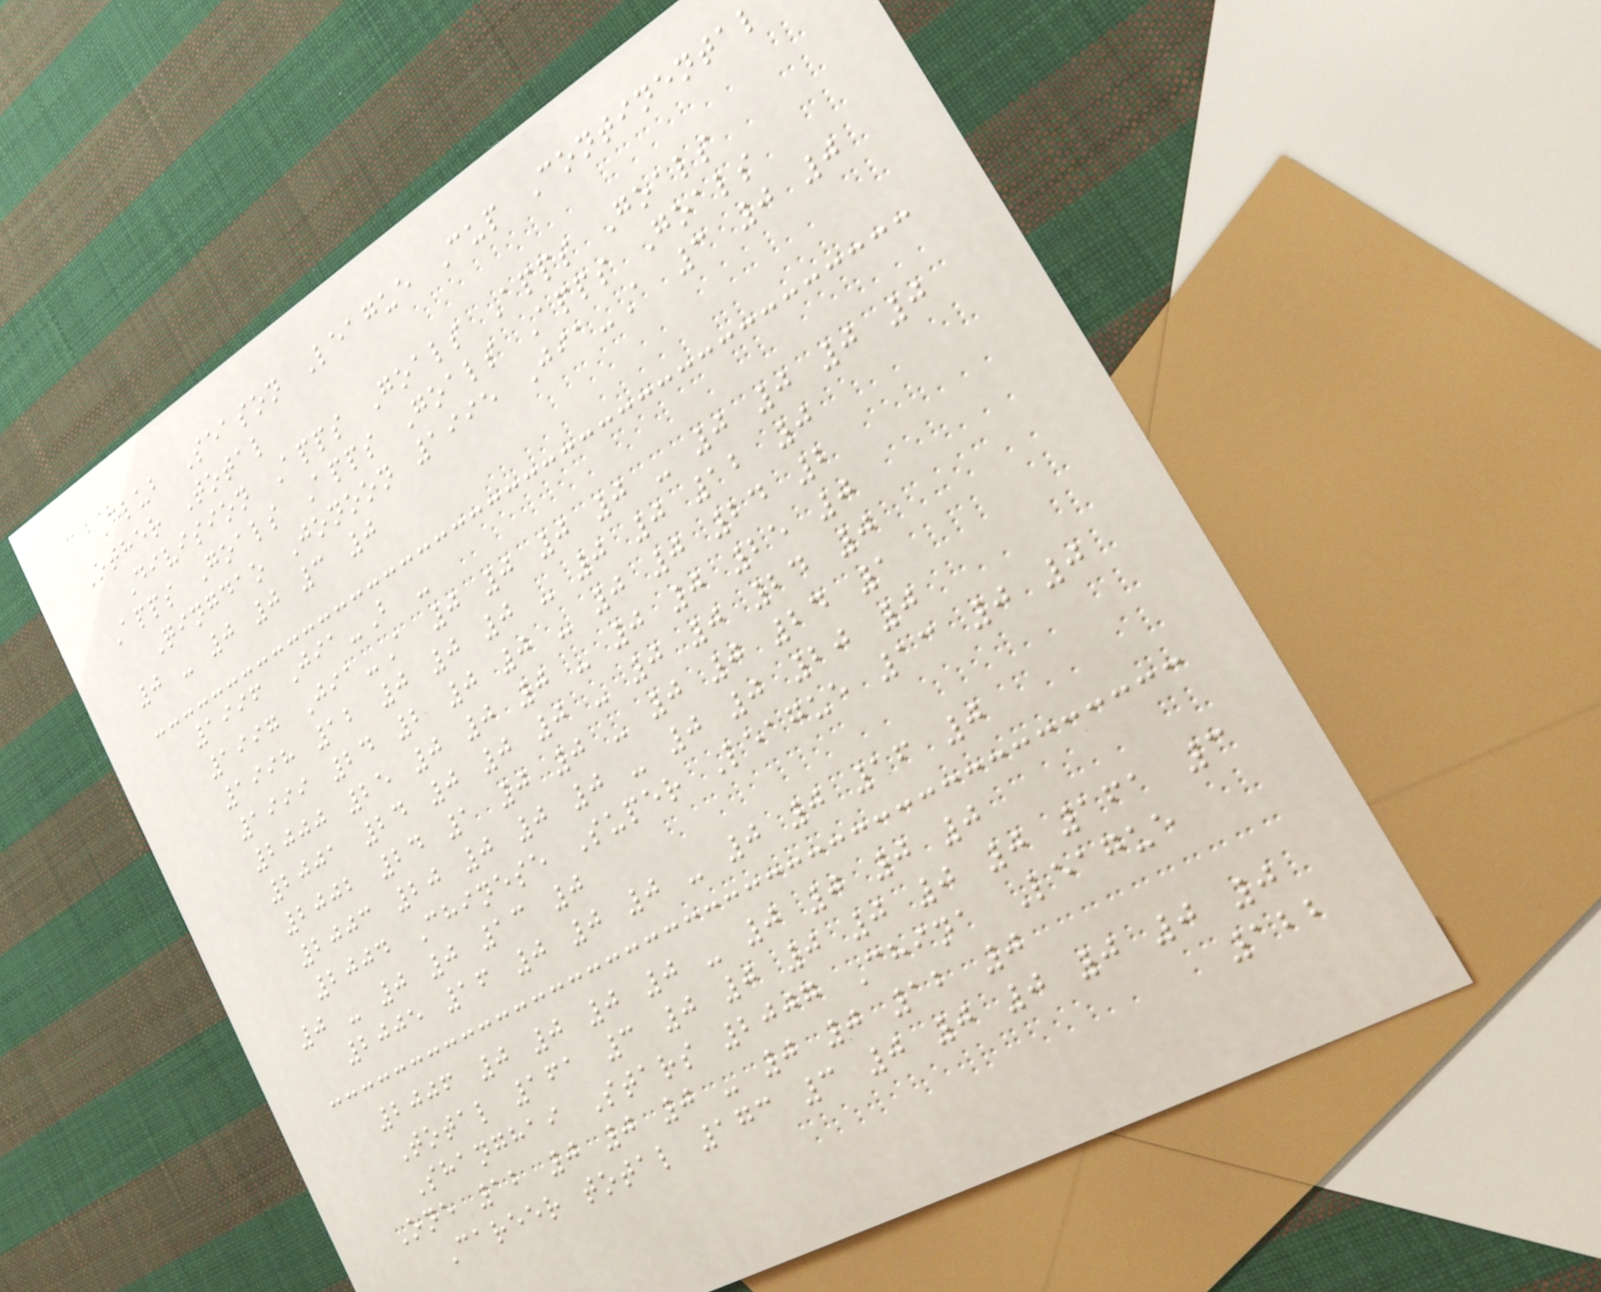Club Season League Cup Continental
Other Total
Division Apps Goals Apps Goals
Apps Goals Apps Goals Apps Goals
Qingdao Jonoon 1995 Jia-A 3 0 0
0 - 0 0 3 0
1996 Jia-B -
1997 Jia-A 0 0 0 0 - 0 0 0 0
1998 12 0 0 0 - 0 0 12 0
1999 24 2 0 0 - 0 0 24 2
2000 25 0 0 0 - 0 0 25 0
2001 24 0 0 0 - 0 0 24 0
2002 24 1 0 0 - 0 0 24 1
2003 20 0 0 0 - 0 0 20 0
2004 Chinese Super League 13 0 0
0 - 0 0 13 0
2005 16 0 0 0 - 0 0 16 0
2006 0 0 0 0 - 0 0 0 0
Total 161 3 0 0 0 0 0 0 161 3
Shanghai Stars 2007 China League
One 12 0 0 0 - 0 0 12 0
Career total 173 3 0 0 0 0 0 0
122
